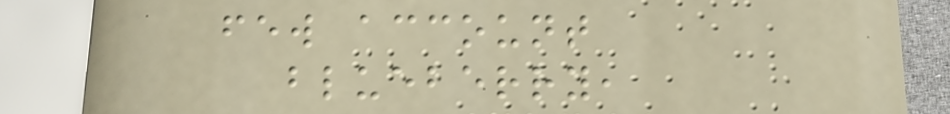few account
blueberry,
